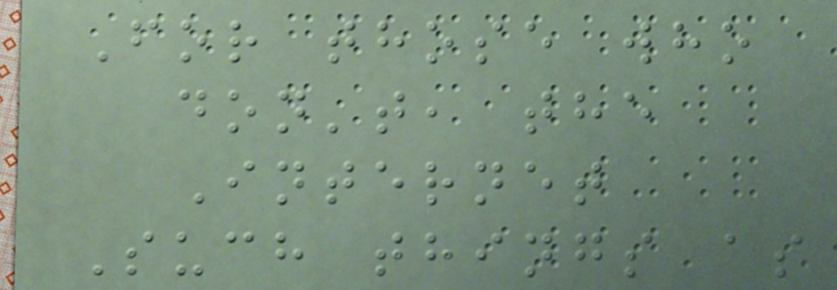For those who
don't, the
Internet
Such things as
